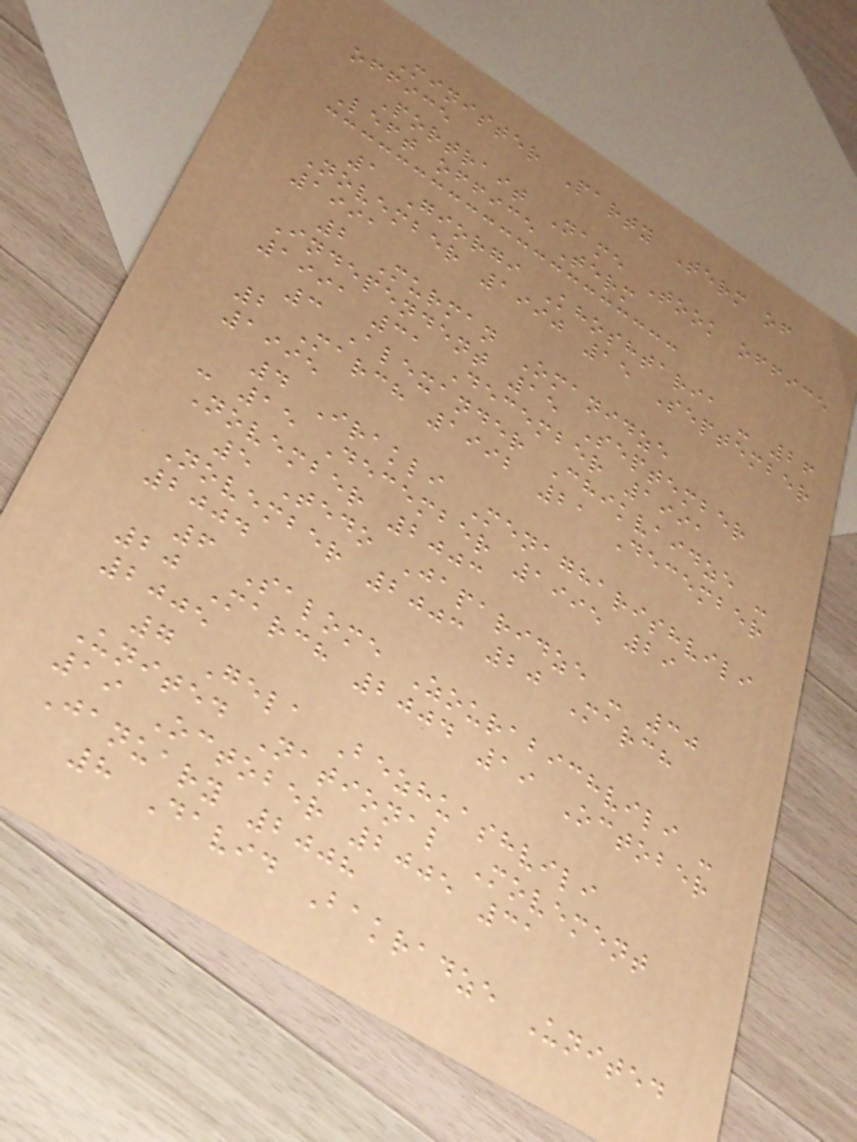Minister Party Term of
office
Portrait Name Took office
Left office Term
1 Giorgi Khoshtaria - 26
November 1990 15 September
1991
2 Murman Omanidze
Independent 15 September
1991 31 December 1991
3 Alexander Chikvaidze -
2 March 1992 21 December
1995
4 Irakli Menagharishvili
- 15 December 1995 29
November 2003
5 Tedo Japaridze - 30
November 2003 20 March
2004
6 Salome Zourabichvili -
20 March 2004 19 October
2005
7 Gela Bezhuashvili
United National Movement
19 October 2005 31
January 2008
8 David Bakradze United
